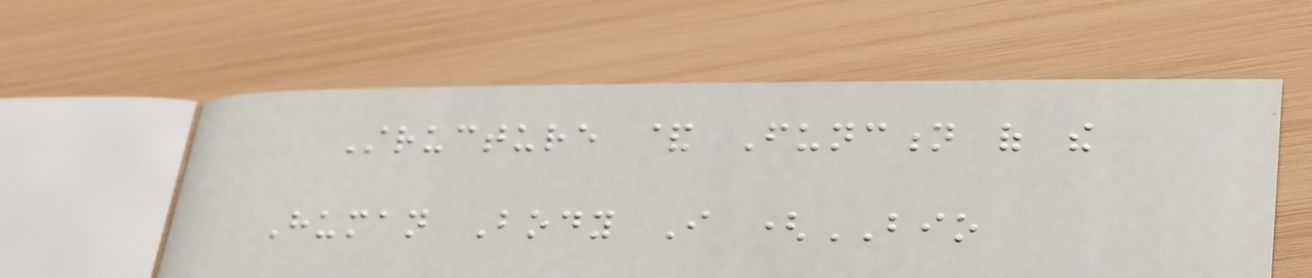Structure & Function of the
Human Body I (BIO
